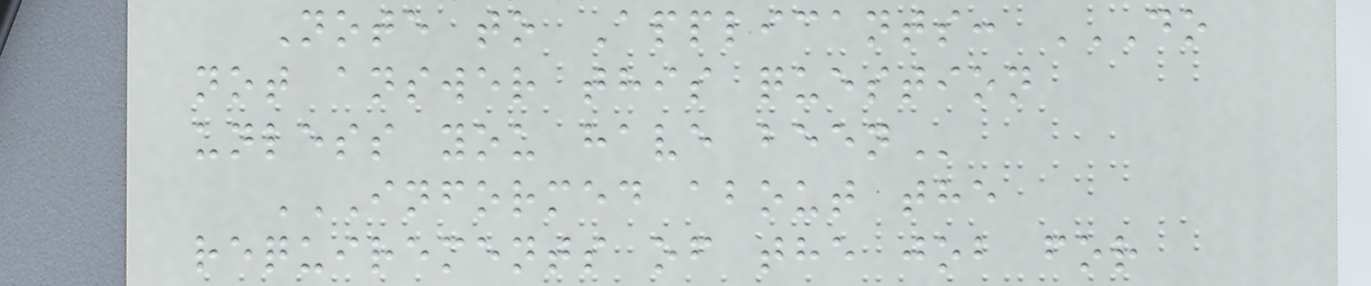Note to Applicants: DO
NOT ANSWER THIS QUESTION
UNLESS YOU HAVE BEEN
INFORMED ABOUT THE
REQUIREMENTS OF THE JOB FOR
